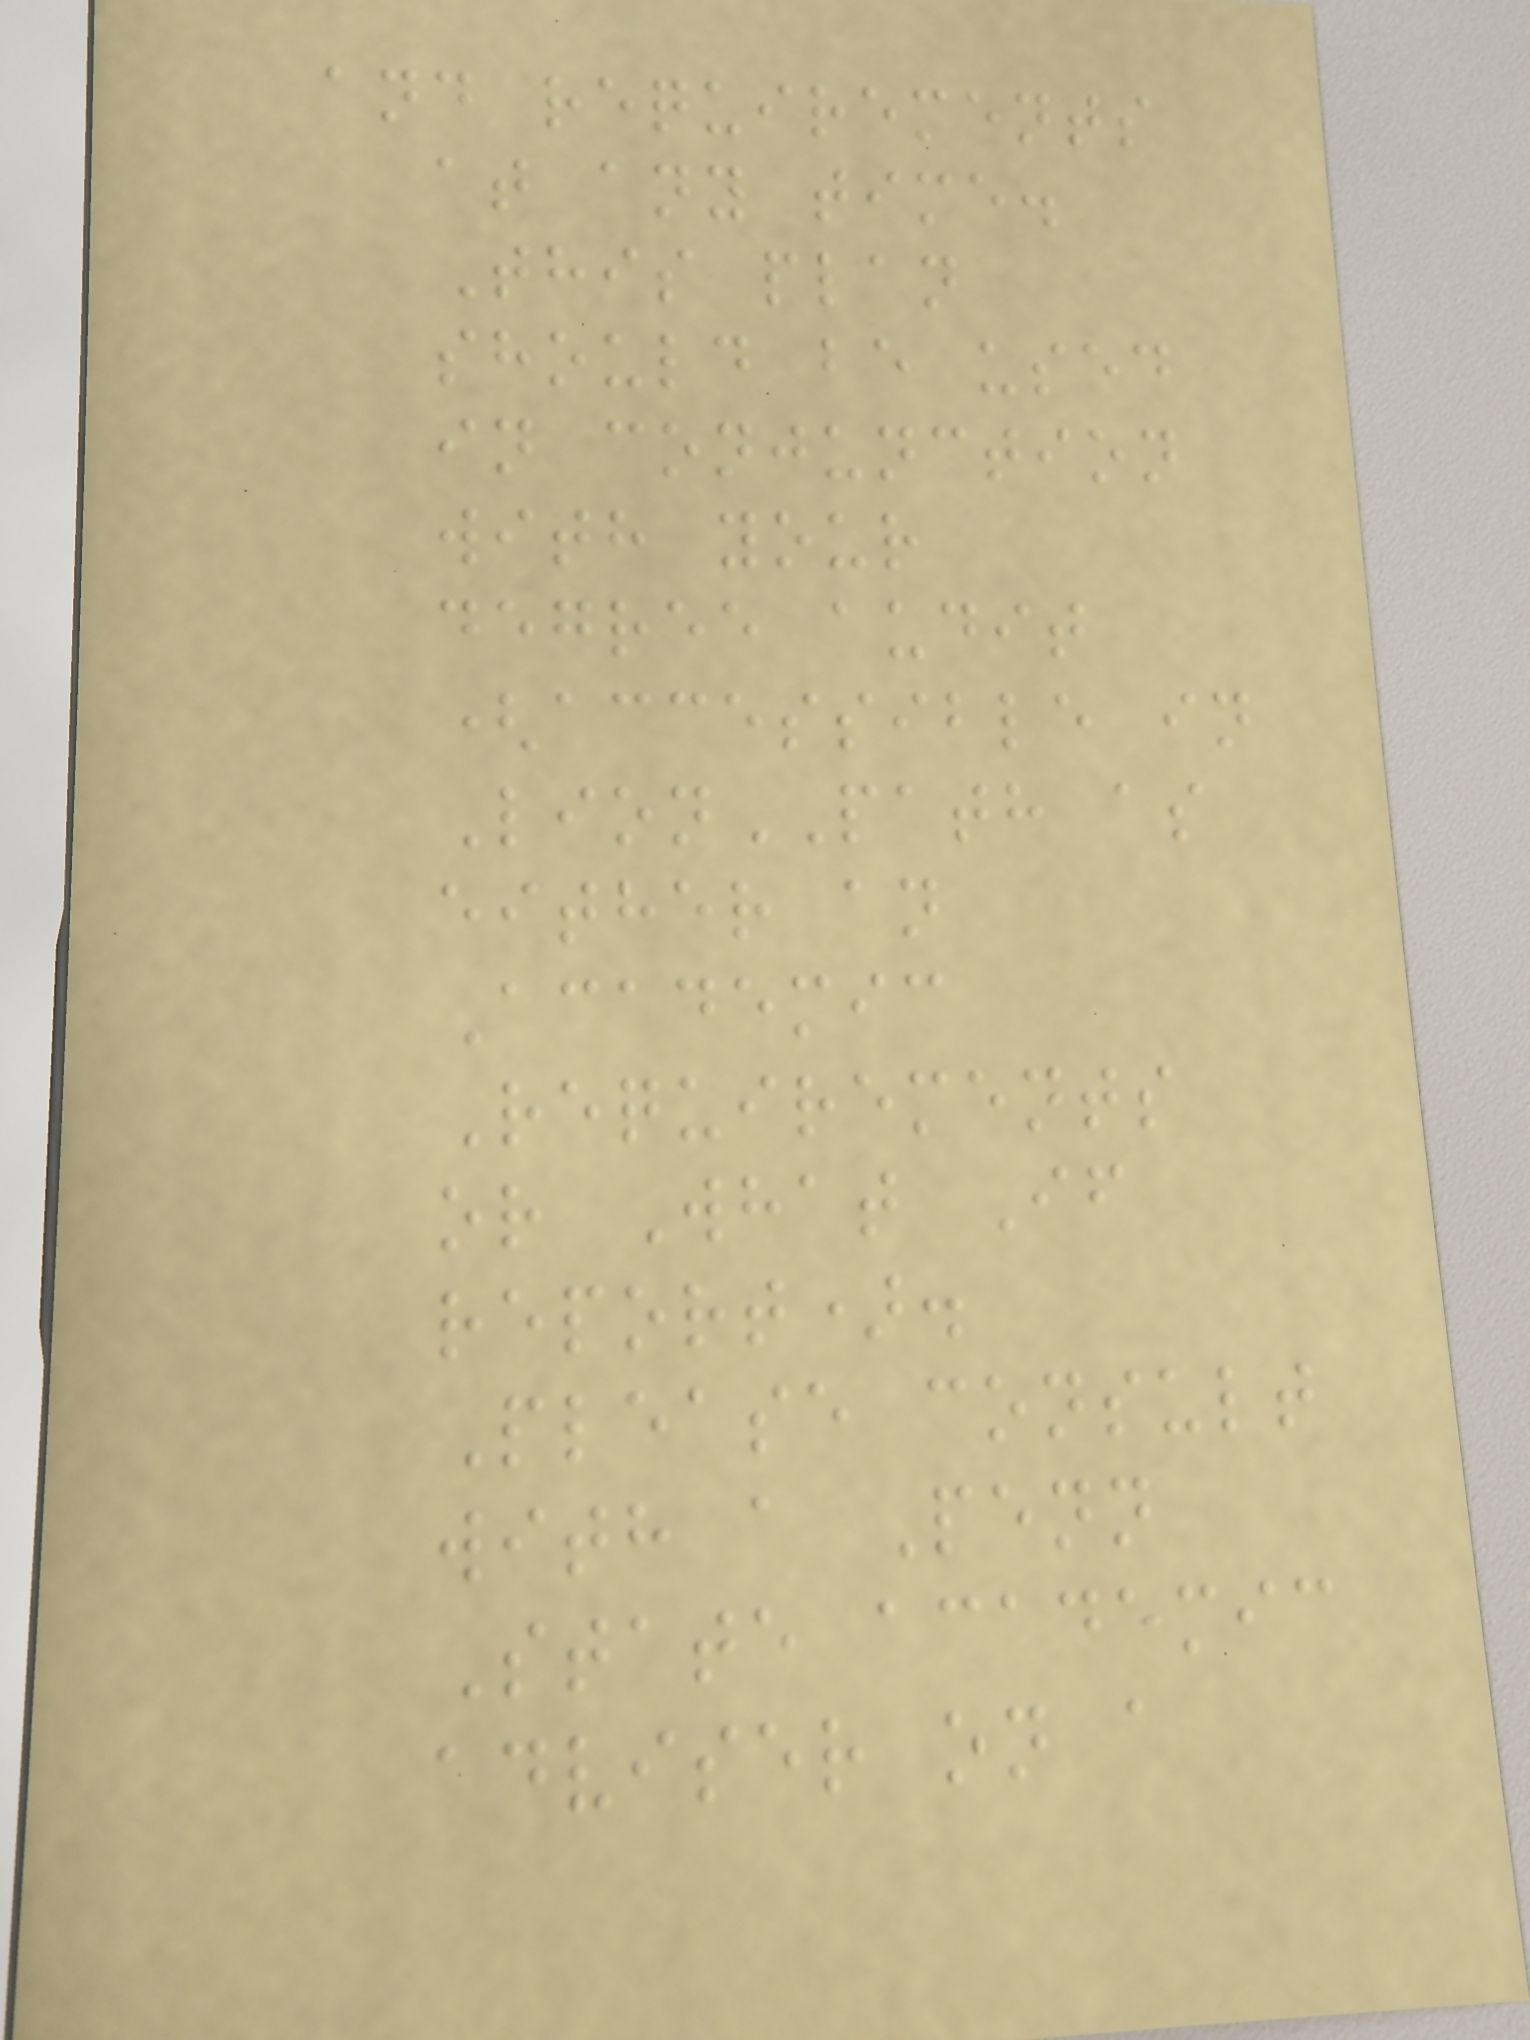and requirements
at any time.
This plan
should be used
in conjunction
with your
degree audit
(accessible in
LionPATH as
either an
Academic
Requirements
or What If
report).
Please consult
with a Penn
State academic
adviser on a
